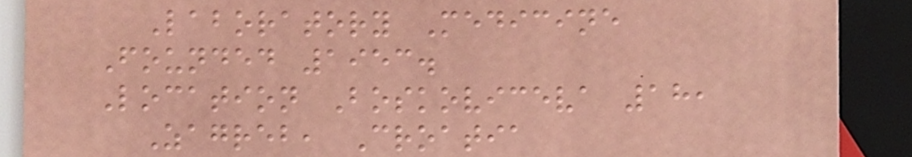Laboratory Medicine
Founded 1953.
Location Boskoviceva 18,
Zagreb, Croatia
